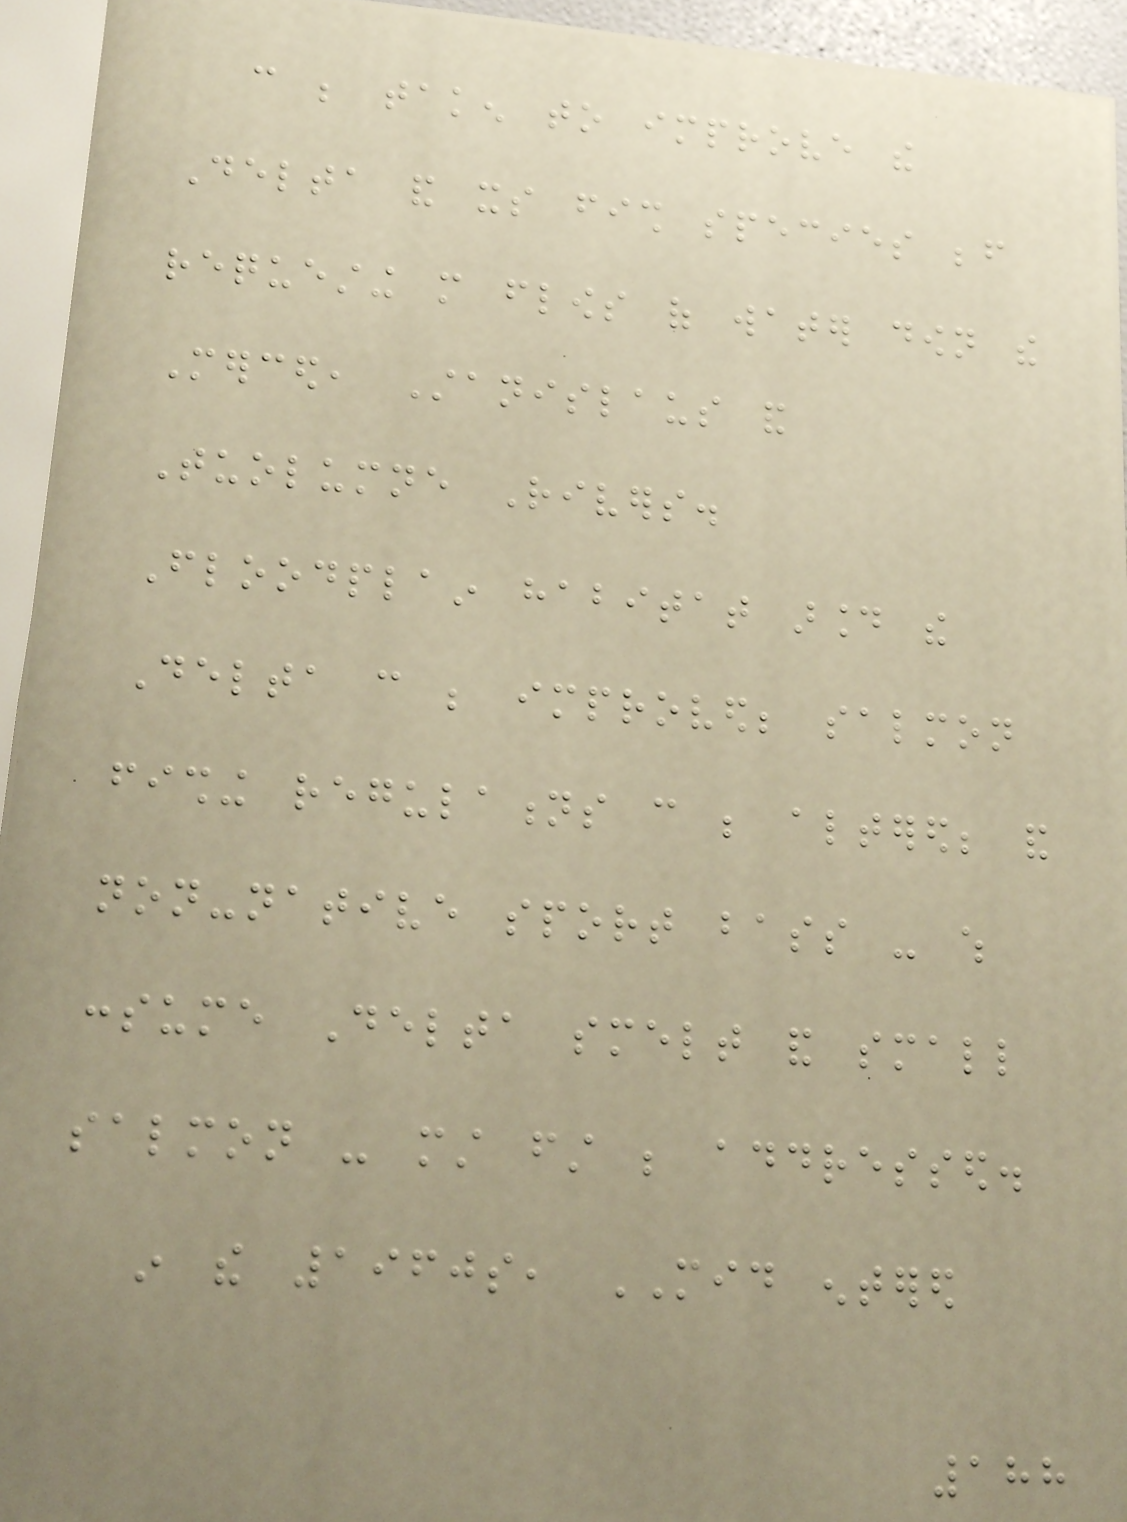can be taken to improve the
Delta and its fish species before
requesting more flows of water down the
Merced, Stanislaus and
Tuolumne Rivers.
Floodplain habitat around the
Delta can be improved; salmon
fishing regulations can be altered; and
non-native sport bass - which
consume Delta smelt and small
salmon - must first be addressed.
in the 1960s, MID entered
188
